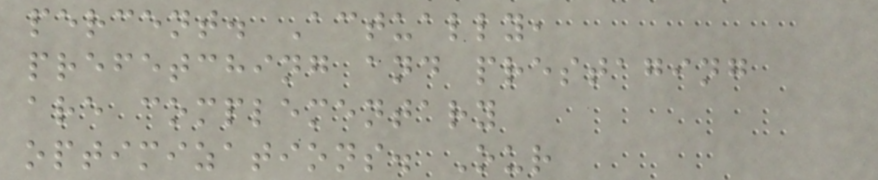percent. Actually,
prefetching and prestaging
are complementary
optimizations. Our
